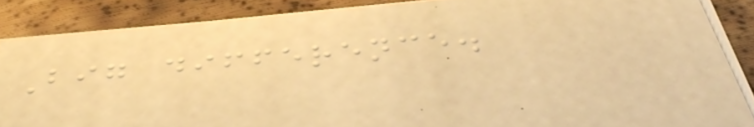Big difference.
